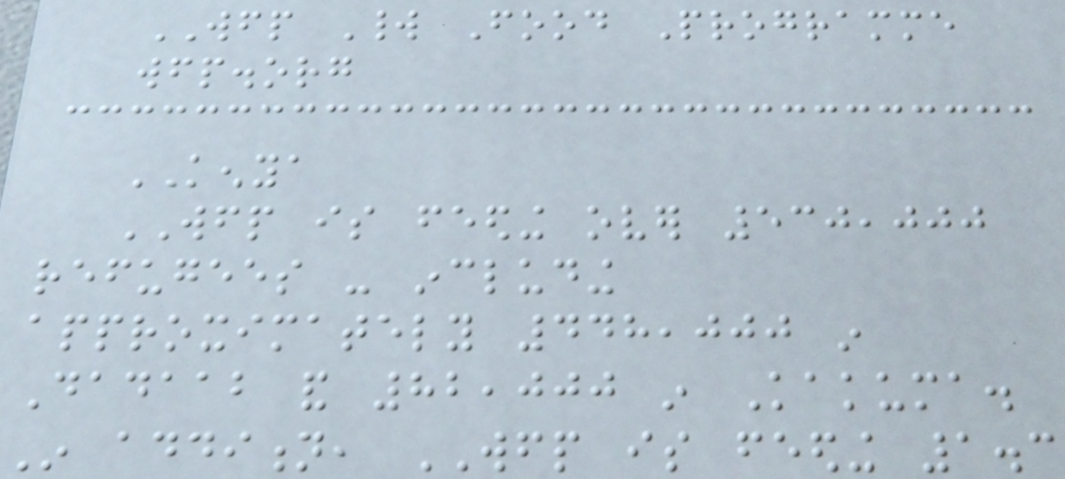WFP World Food Programme
wfp.org
KENYA
WFP is feeding over 530,000
refugees - including
approximately 448,000 in
Dadaab and 82,000 in Kakuma.
In addition, WFP is feeding 1.3
